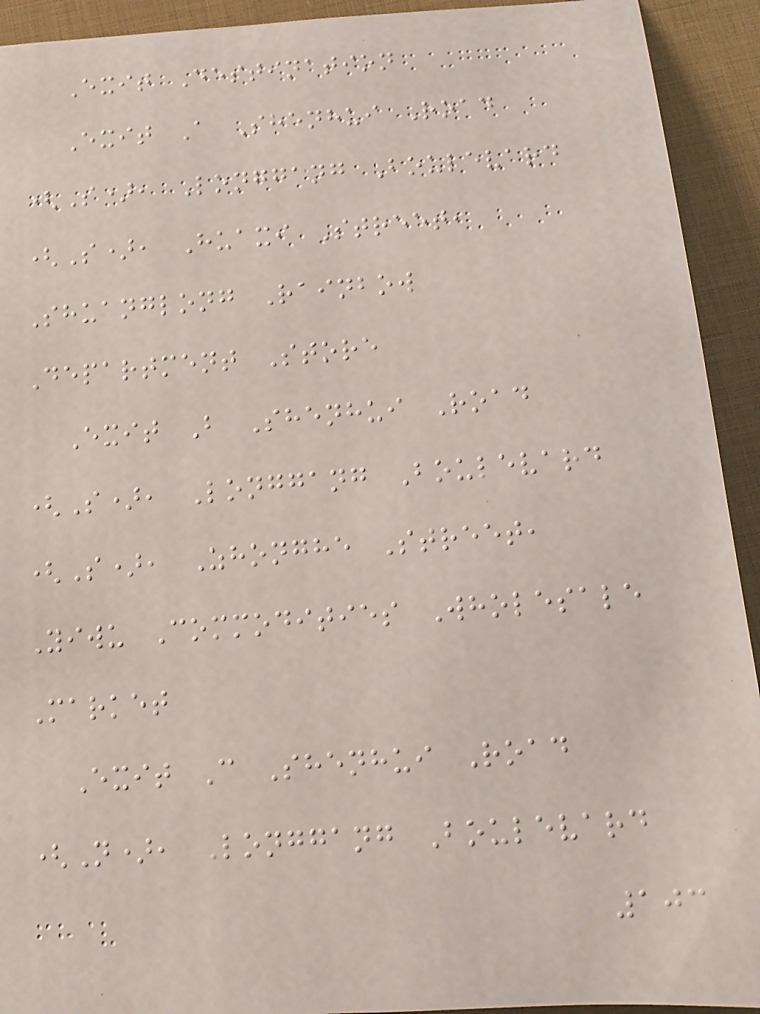Exit Destination
Exit A Shenhui Road
(S), Longgang Boulevard
(S), Huaxi Street,
Shuanglong Rainbow
Department Store
Exit B Shenhui Road
(S), Longgang Boulevard
(S), Zhonghe Street,
Yiwu Commodities Wholesale
Market
Exit C Shenhui Road
(N), Longgang Boulevard
103
